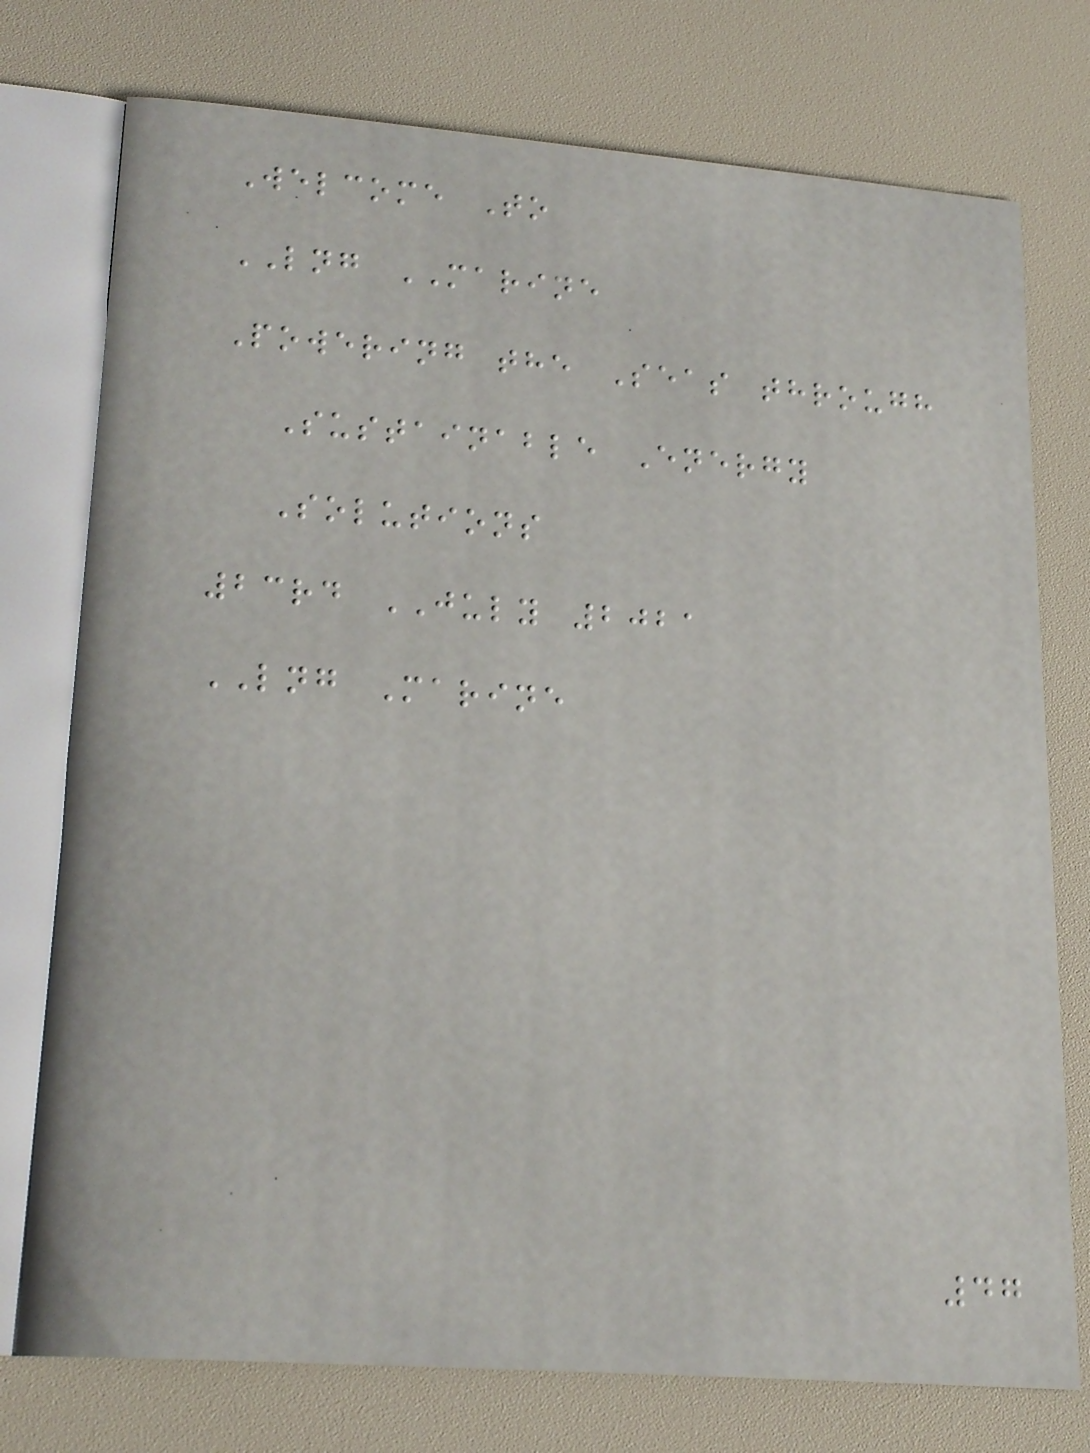Welcome To
LNG MARINE
Powering the Seas through
Sustainable Energy
Solutions
23rd JULY 2021
LNG Marine
47
